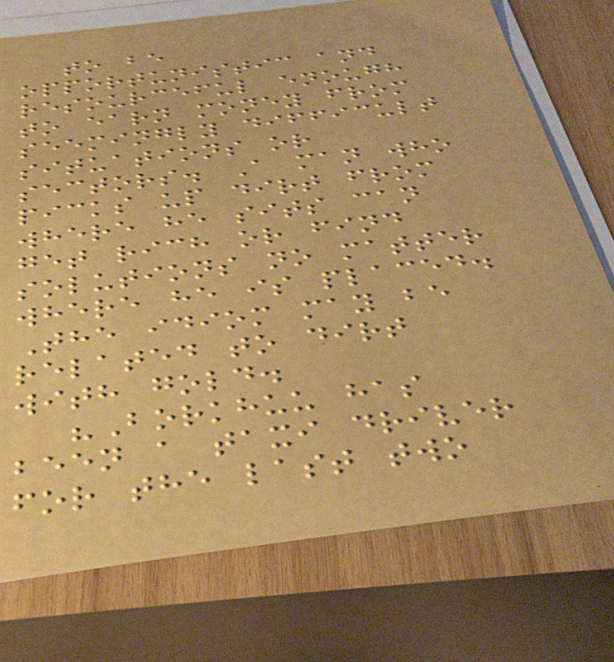to be
opportunistic and
resourceful enough
to earn money from
seemingly difficult
situations or
sectors. A man who
picks up dirt from
where he sits can
get rich or find
solutions no matter
where he is placed.
The idiom may be
related to dirt
with gold.
"Borkhuu has
been a taxi driver
for the last two
